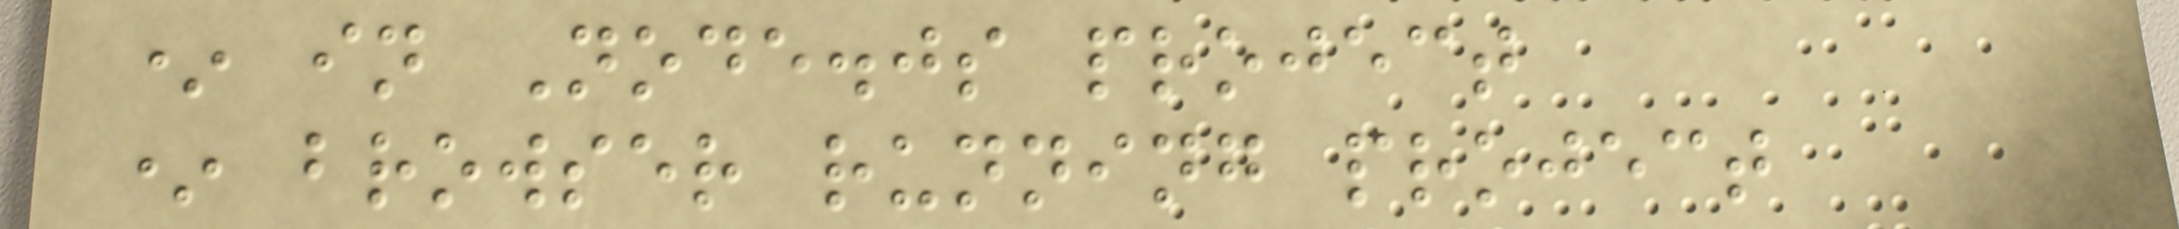* in Node.js project
* browser running project
